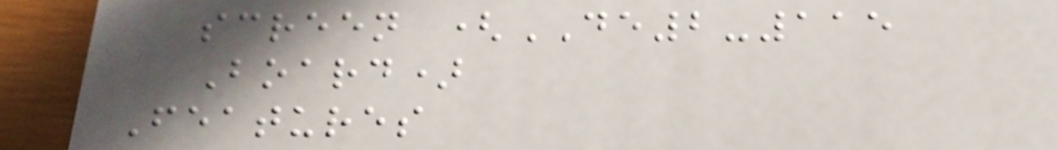screen (DE2-115
Board)
Features
